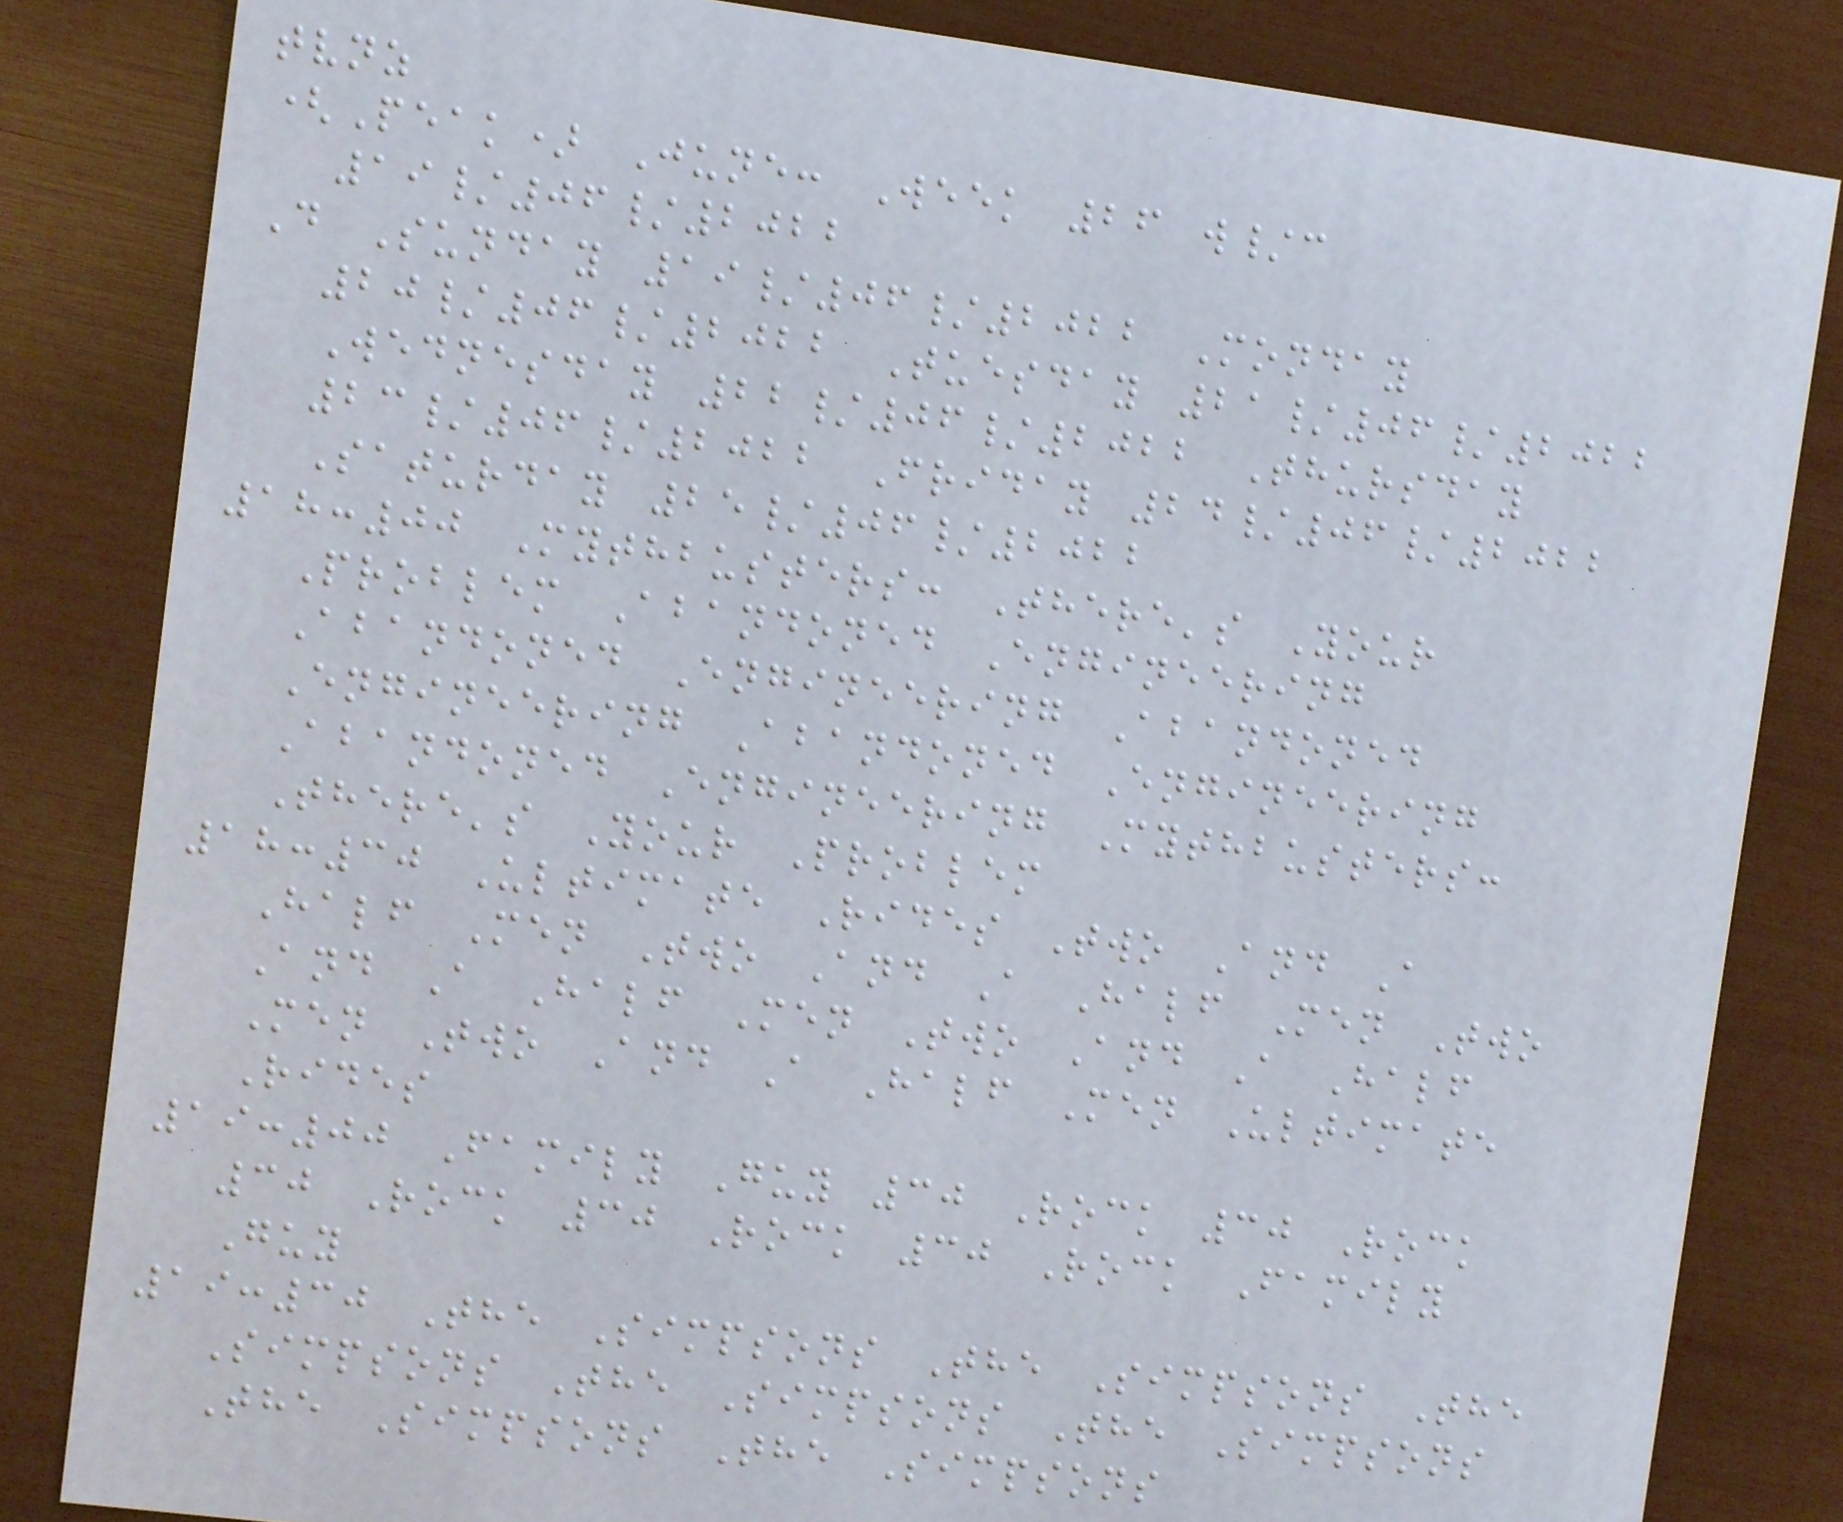tvnz
(Peak) June: Week 26 w/c
19/06/2022
D Sunday 19/06/2022 Monday
20/06/2022 Tuesday 21/06/2022
Wednesday 22/06/2022 Thursday
23/06/2022 Friday 24/06/2022
Saturday 25/06/2022
18:00 Mythbusters: There's Your
Problem Abandoned Engineering
Abandoned Engineering Abandoned
Engineering Abandoned Engineering
Abandoned Engineering Mythbusters:
There's Your Problem
18:30 Ultimate Rides Two And A
Half Men Two And A Half Men Two
And A Half Men Two And A Half
Men Two And A Half Men Ultimate
Rides
19:00 Family Guy 30 Rock 30 Rock
30 Rock 30 Rock 30 Rock Family
Guy
19:30 The Simpsons The Simpsons The
Simpsons The Simpsons The Simpsons
The Simpsons The Simpsons
